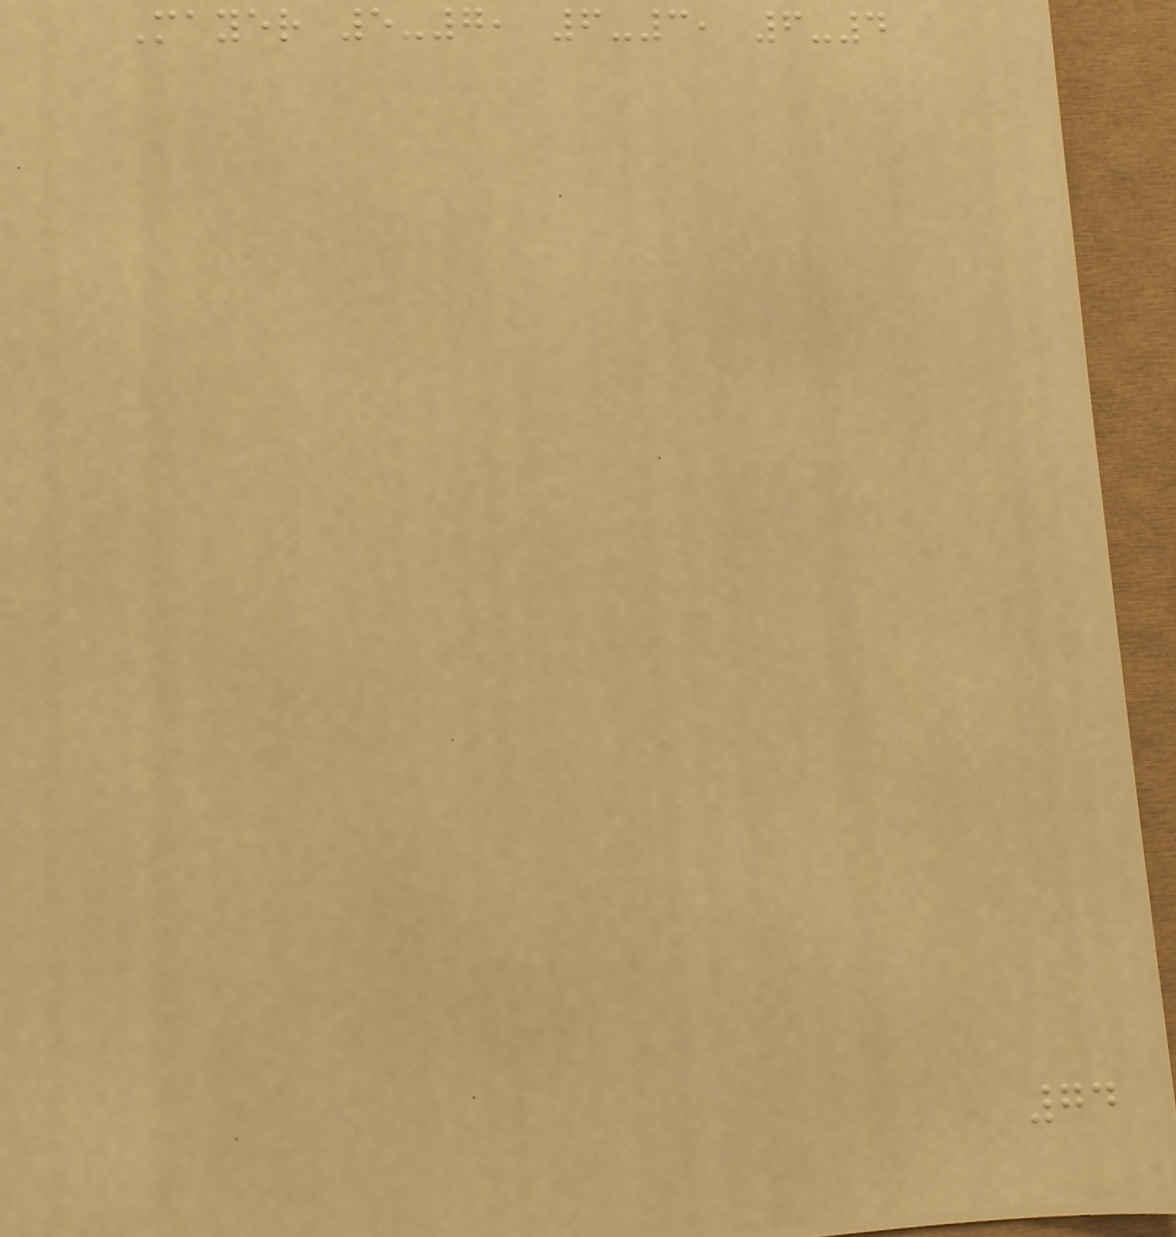Mayer 5-7, 6-3, 6-4
74
